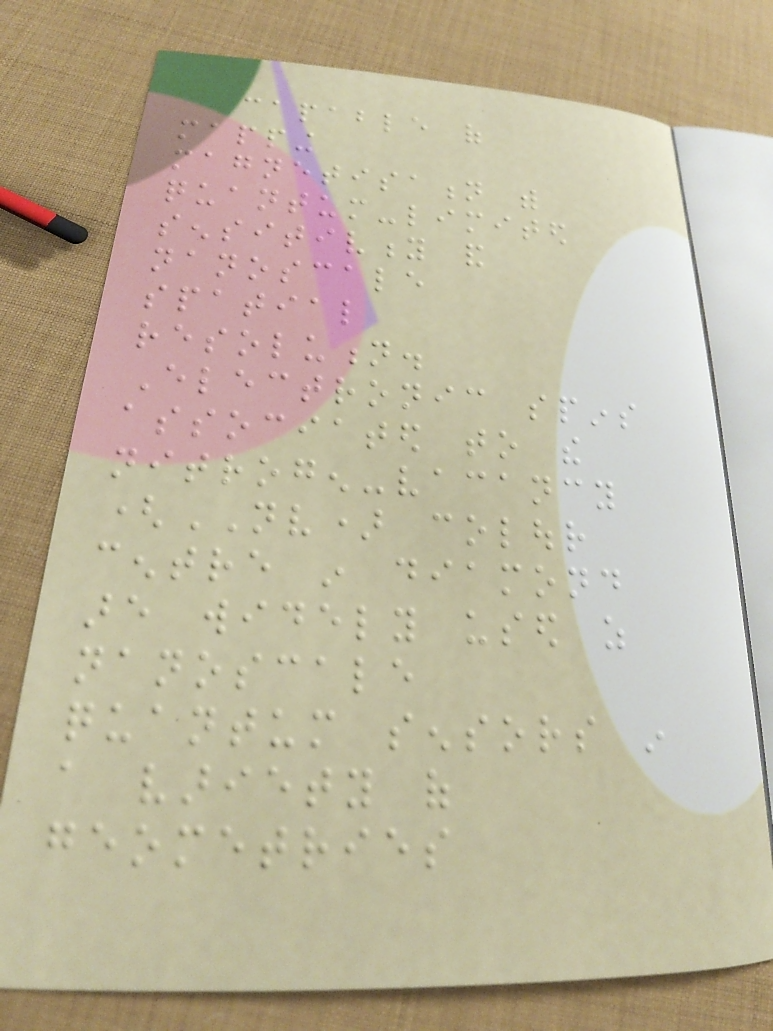capable of
mapping
magnetisation with
quantum-limited
sensitivity and
nanoscale
spatial
resolution.
Electronic spins
associated to the
nitrogen-vacancy
(NV) colour
centre in diamond
are widely used as
nanoscale
quantum sensors in
a variety of
geometries
